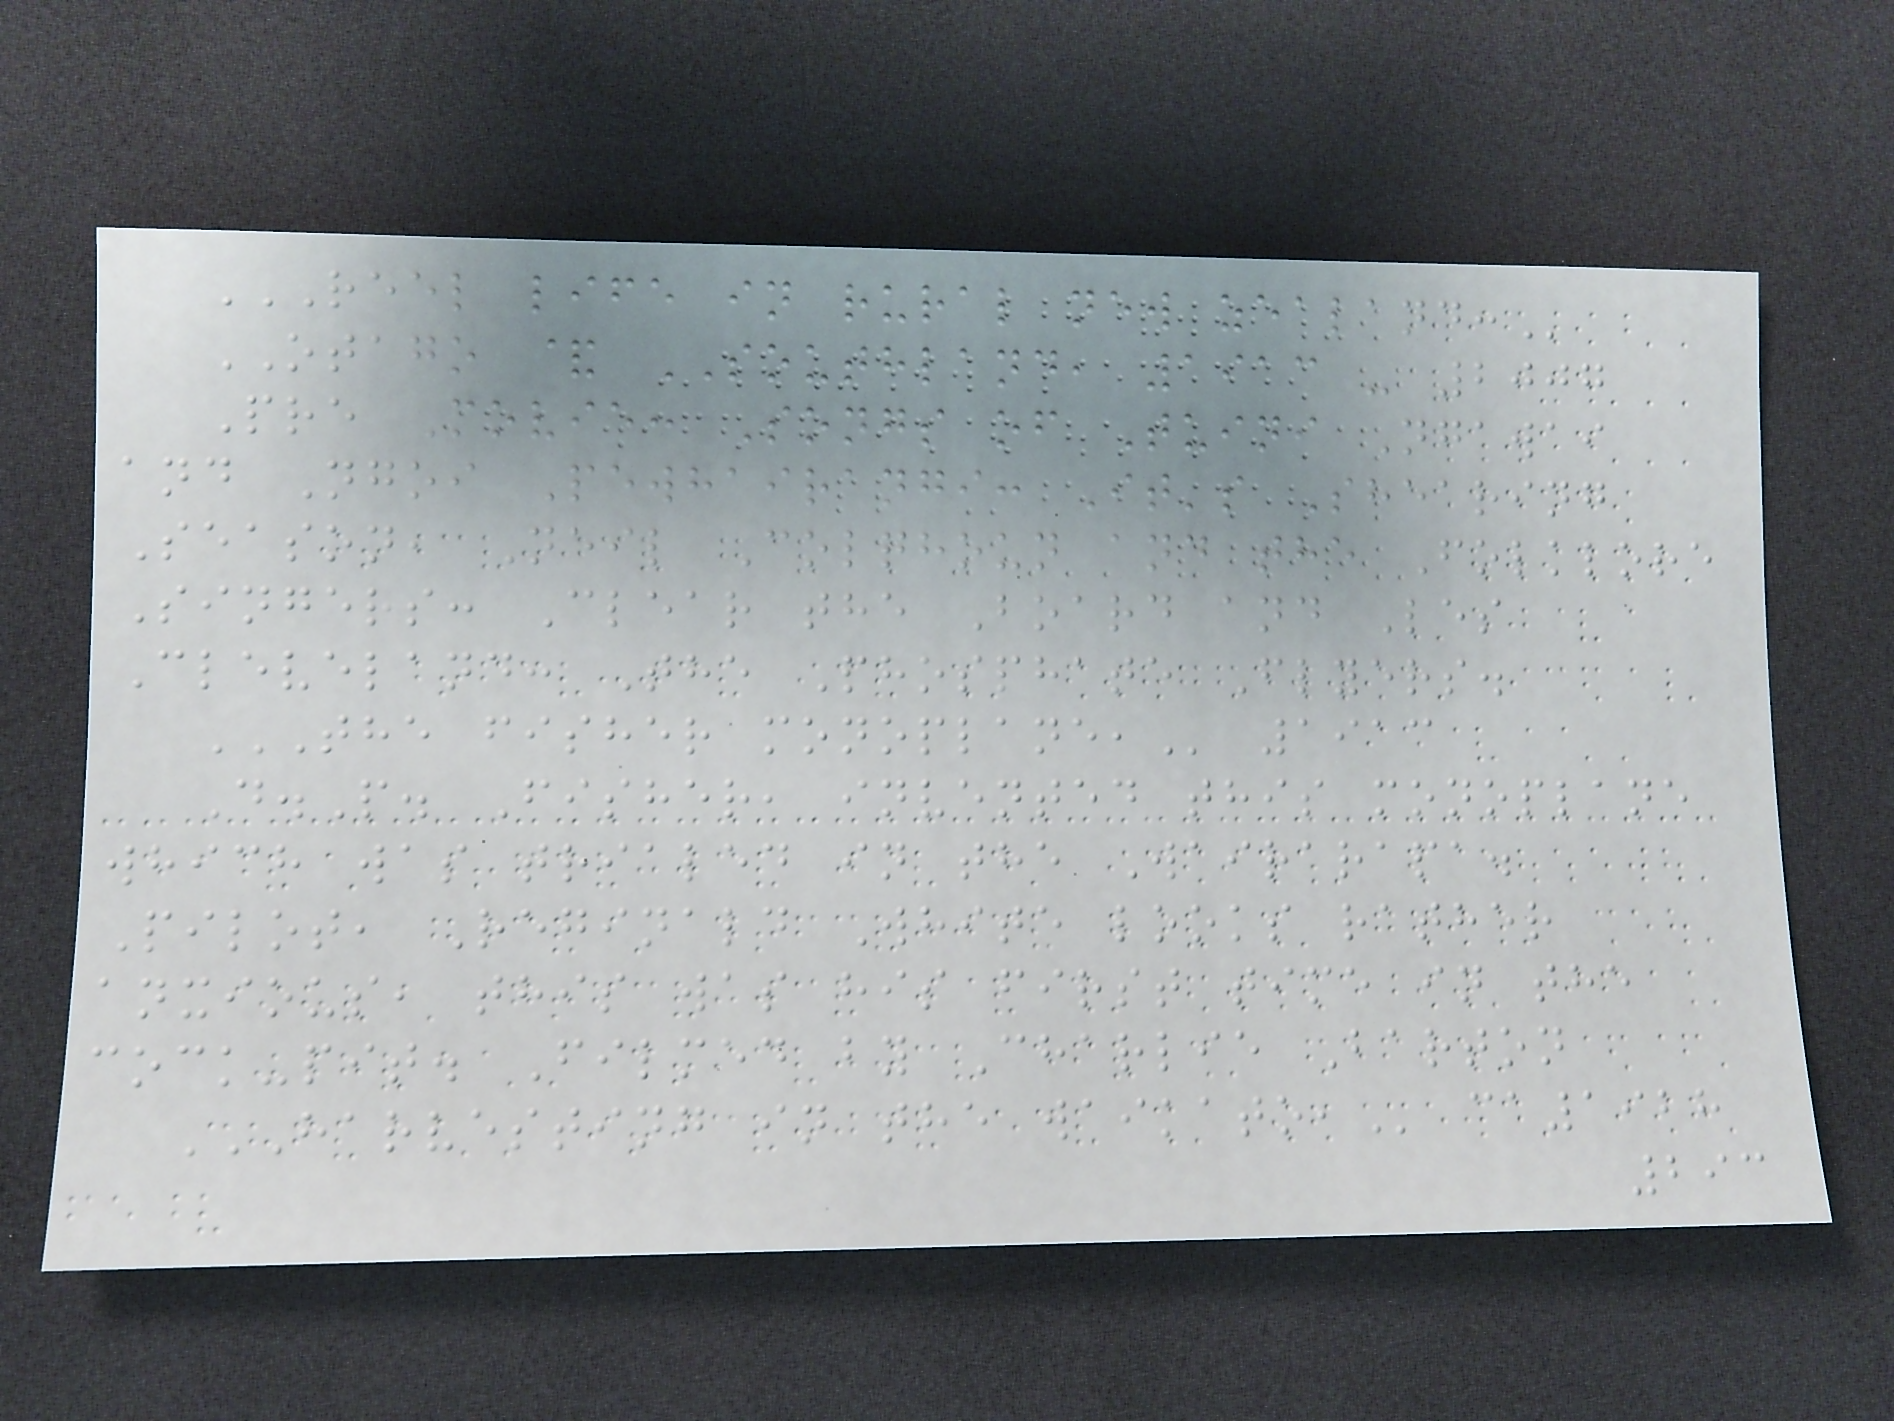REEL LIFE IN RURAL NEW ZEALAND:
OTAGO & SOUTHLAND, 1913 - 2007
Pre Movie: Songs of Tuini Ngawai
and Ngoi Pewhairangi: It's Shearing
Season, Neil Colqhoun and the Folklore
Singers: Clear the Board and Les
Cleveland: The Phosphate Flyers.
THE FISHER MONOPLANE, 1913
D.P. Fisher, invented this monoplane
which was trialed in the Wairarapa.
Pilot, Reginald White looks rather
anxious, this was his first time in the
cock-pit. Filmed by Charlie Barton
HARVESTING IN THE WAIKATO, ca1928
293
